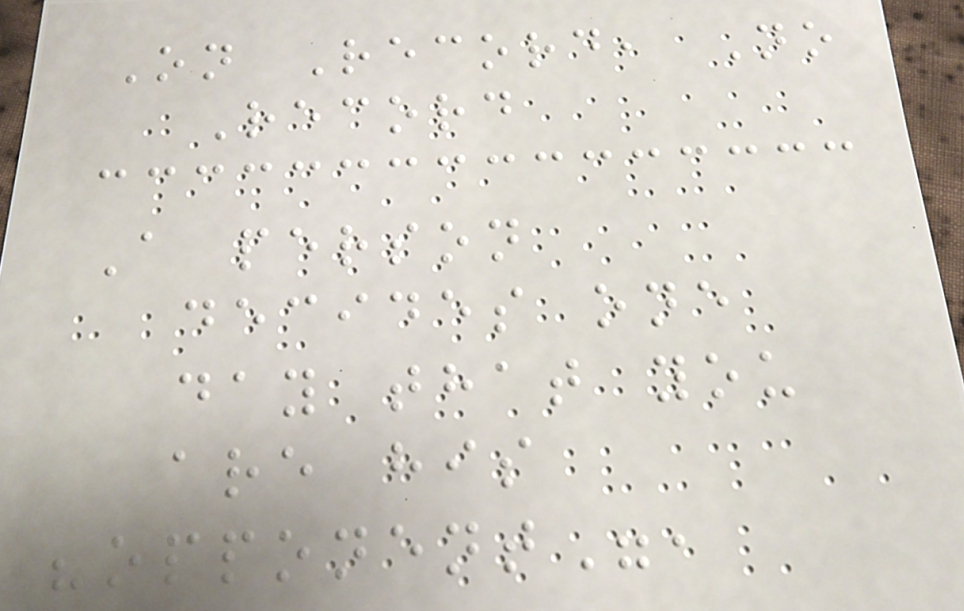On Record, No
Record
A person
decides one
day that you
are his
"opponent",
